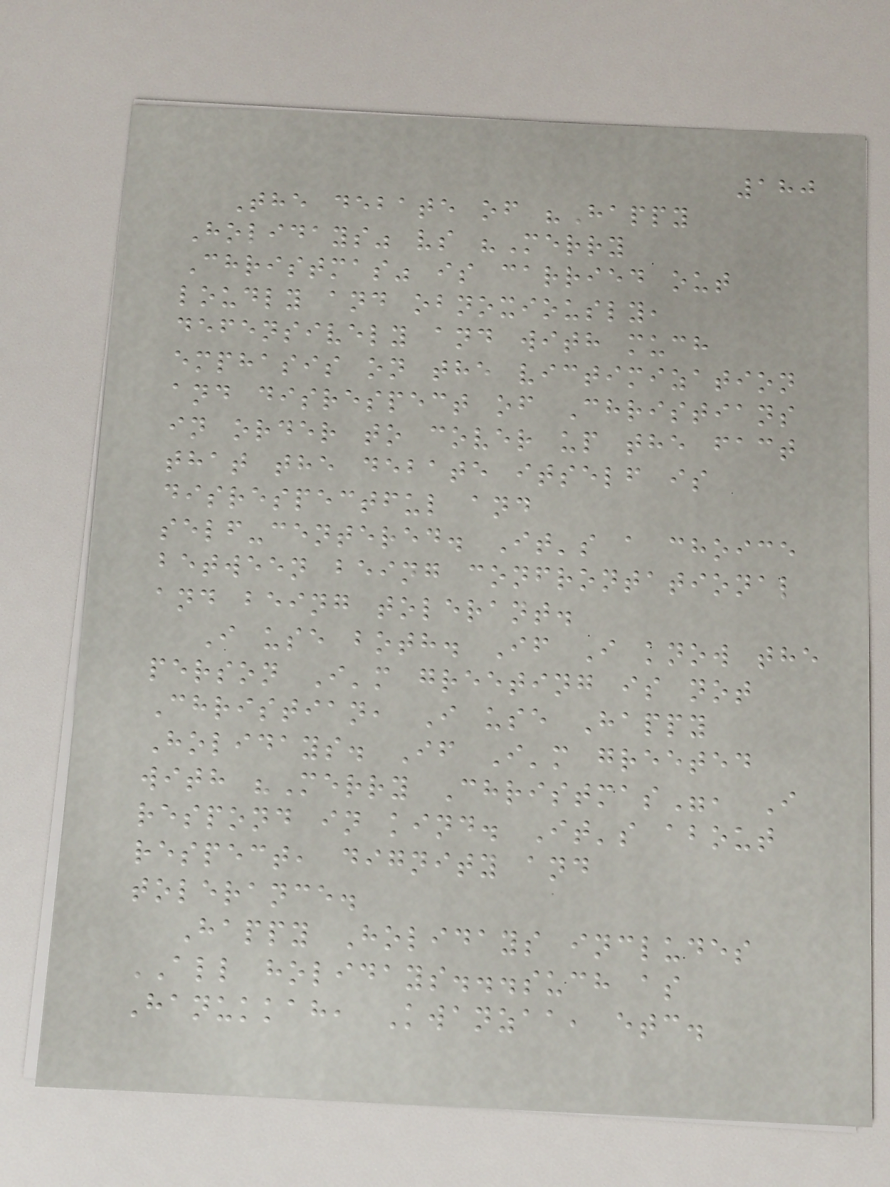180
The debate of "Happy
Holidays" vs "Merry
Christmas" is carried out
loudly and obnoxiously,
defensively and with much
emphasis on the victimization
and disrespect of Christians
in order to cover up the fact
that the debate itself is
disrespectful and
self-centered. It's a choice
between being confrontational
and being tolerant.
I use both. If I know the
person I'm greeting is not
Christian, I use Happy
Holidays. If I'm greeted
with "Merry Christmas", I
respond in kind. It's about
respect, dignity and
tolerance.
Happy Holidays includes
ALL holidays...such as
Hanukkah, Kwanzaa, etc.
